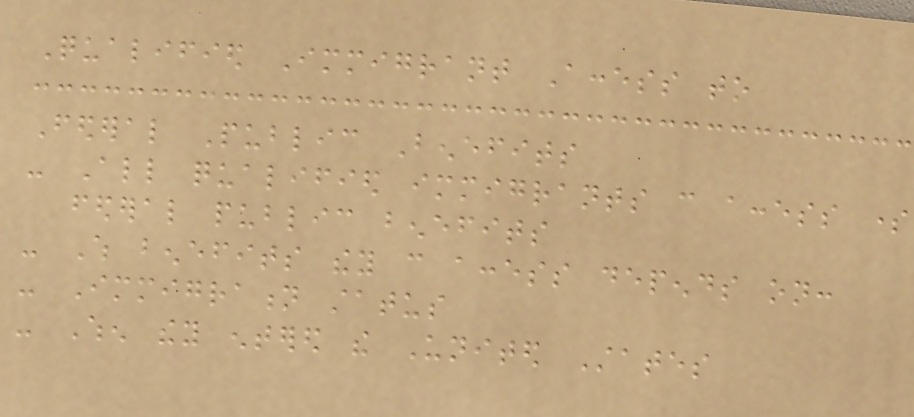Qualified Immigrant Access to
Federal Public Benefits
- All qualified immigrants can access some
federal public benefits
- Which benefits they can access depends on:
- Immigration status
- When they entered the United States
